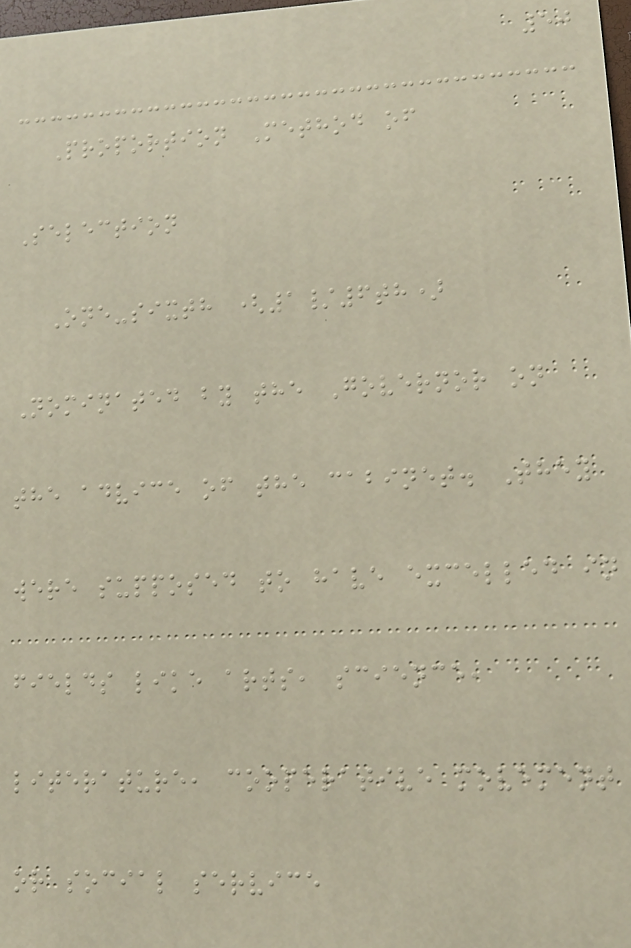50
Proportion Method of
Selection
One-sixth (1/6th)
Nominated by the Governor on
the advice of the cabinet. They
were supposed to have excelled in
fields like arts, science,
literature, cooperative movement
or social service
